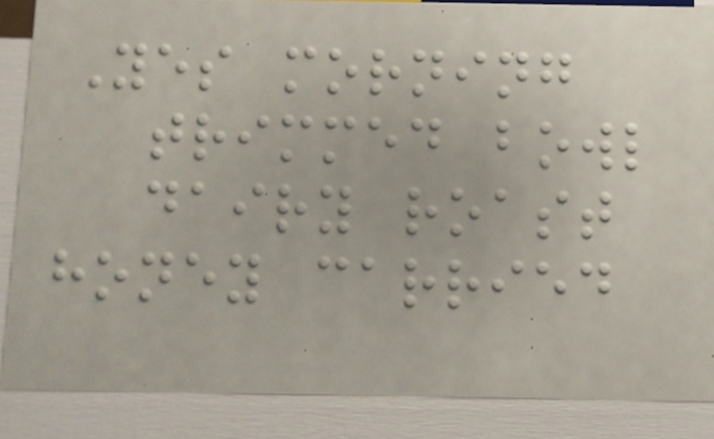Yes morning
trimmed bowl
dairy roast
honey carried
